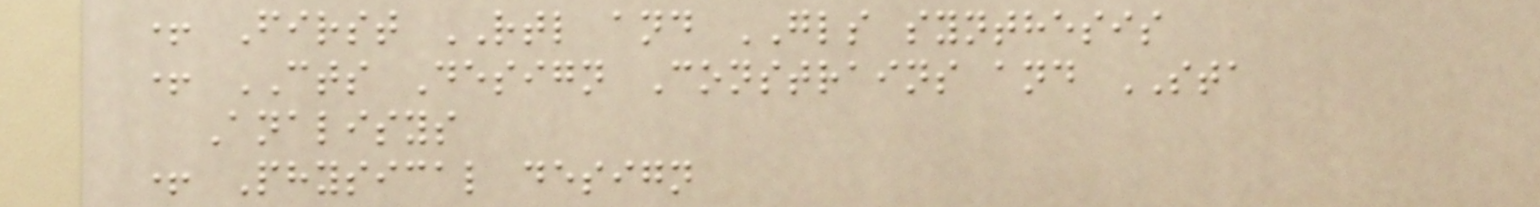+ First RTL and GLS synthesis
+ CTS Design Constrains and STA
Analisys
+ Physical design
